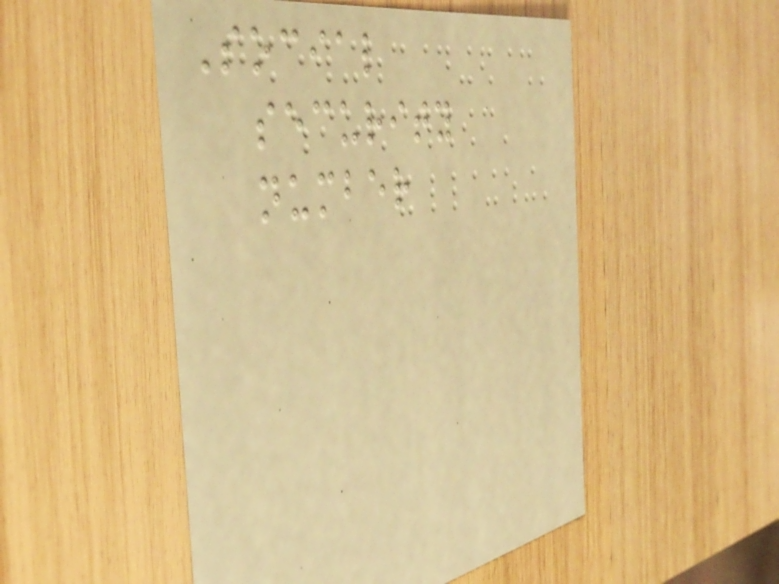Social
security
number
